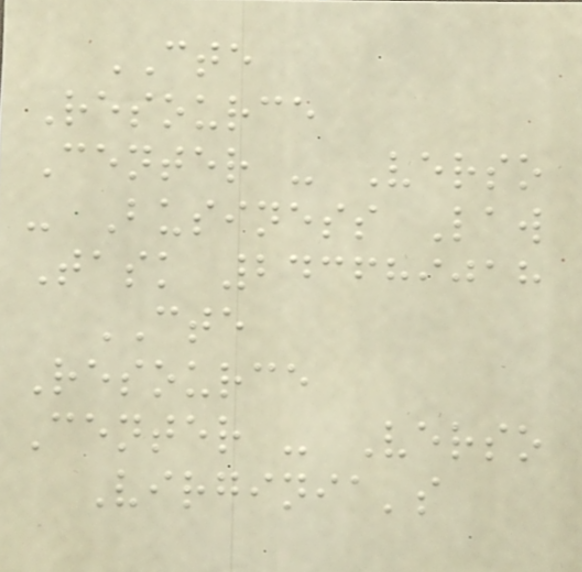CTE
Resource
Center - Verso
- Business Law
Task 243689018
CTE
Resource
Center - Verso
Virginia's
